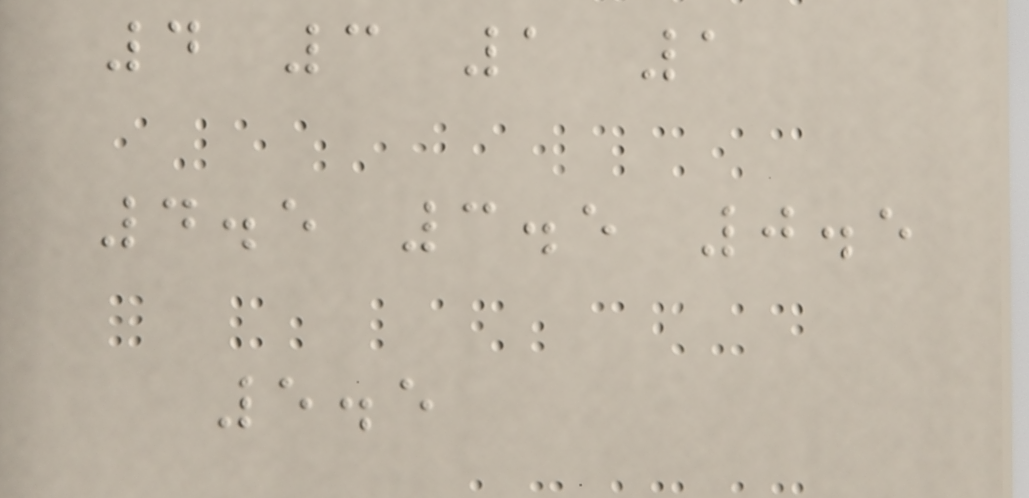4 3 1 1
4.5 3.5 0.5
5.5
